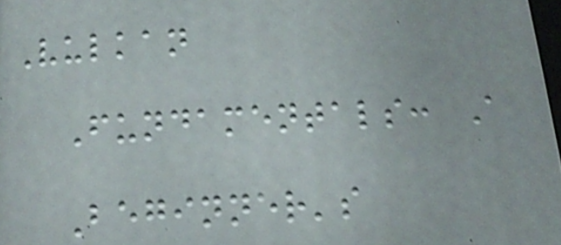Vulkan
Fundamentals: A
Beginner's
